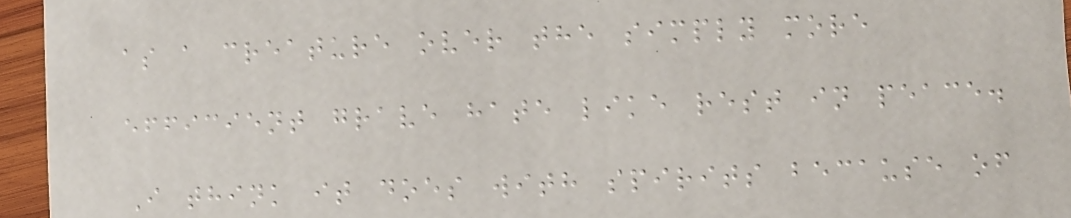as a creature over the simply more
efficient grave hate like rest in peace.
I think it does with spirits because of
